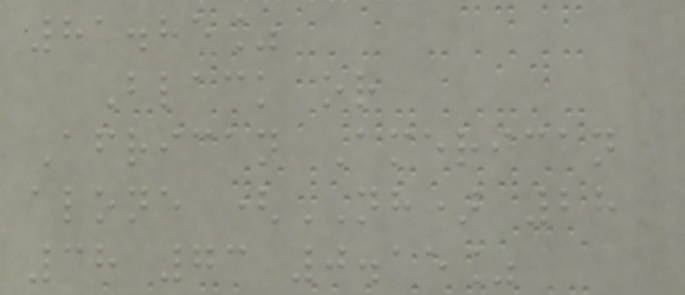81.85%
Black or
African American
alone (NH) 28
38 73 0.15%
